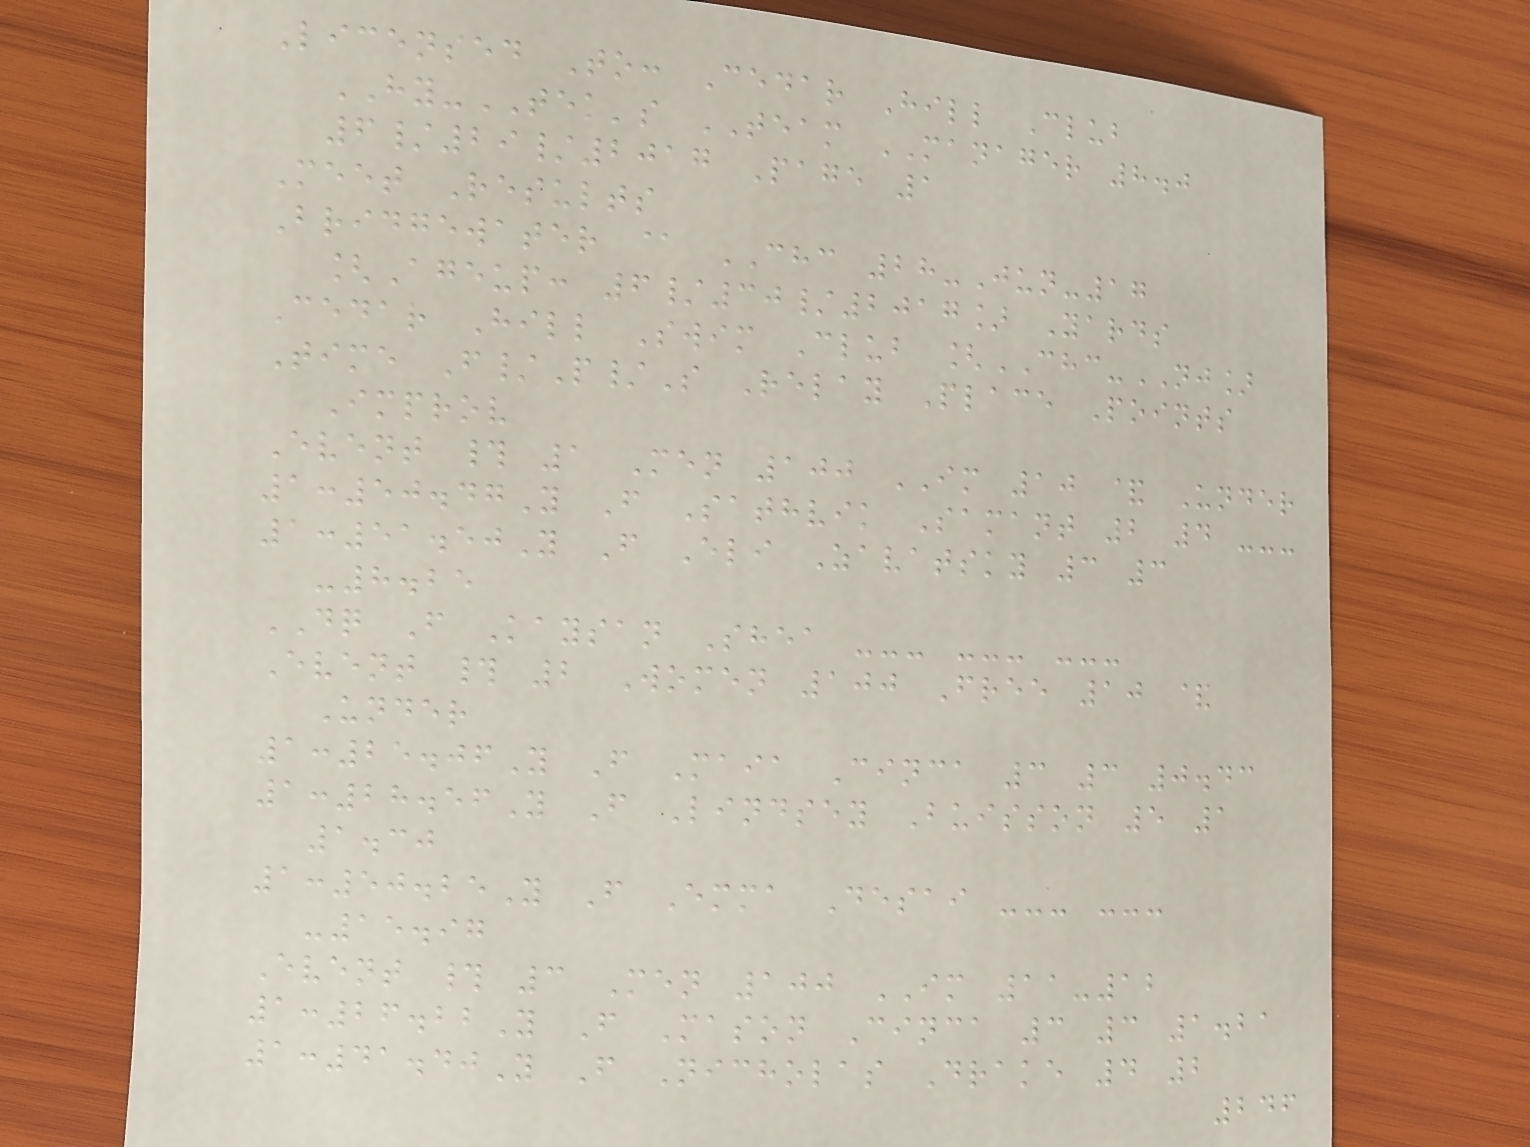Licensed To: Cedar Hill Club
HY-TEK's TEAM MANAGER 8.0
6/29/2017 Page 1
Meet Results
Bridgewater @ CHC 28-Jun-17
[Ageup: 6/30/2017] Yards
Cedar Hill Swim Club [CHC-NJ]
Time F/P/S Relay Place Points
Improv
Event # 1 Men 100 IM 10 & Under
1:50.47Y F Sathvik Samant 2 4 ---
1:51.50Y F Eli Zavatsky 3 3
-8.25
DQ F Kaysan Shea --- --- ---
Event # 2 Women 100 Free 10 &
Under
1:25.06Y F Maia Cinca 3 3 0.43
1:28.56Y F Lindsey Buisson 5 1
1.30
1:50.25Y F Emma Desai --- ---
-15.97
Event # 3 Men 100 IM 11-12
1:26.22Y F Mason Cinca 3 3 1.21
1:41.40Y F Nicholas Drake 4 2
246
